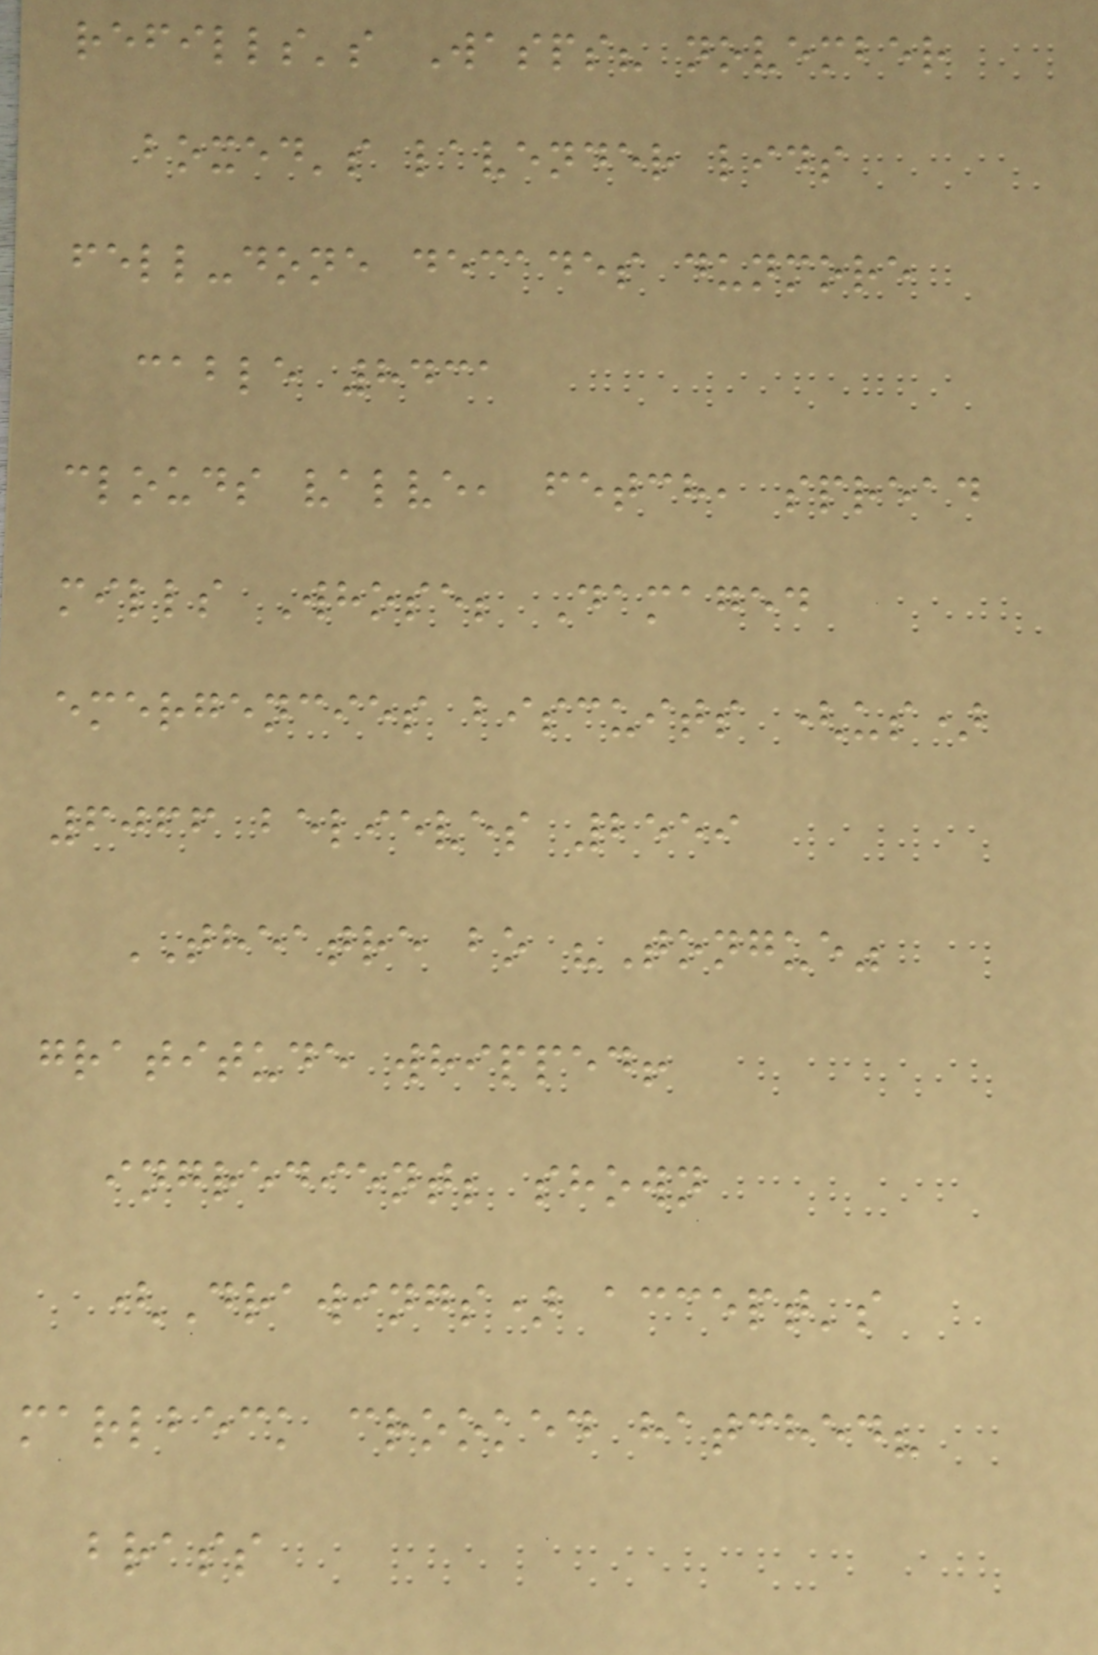refills's Wasps? november
boxed's lavender lids
fell-done decades dunmore
cable 8431
clouds valve, fetch, spread
mills Whose; Damaged
emergencies biscuits (us)
6066 believes 2559
THEATRE bo "Tongue"
gratitude whipped!
ingredient; shown
(Drawings) accept's
marlbeck crooked hatched?
brass
